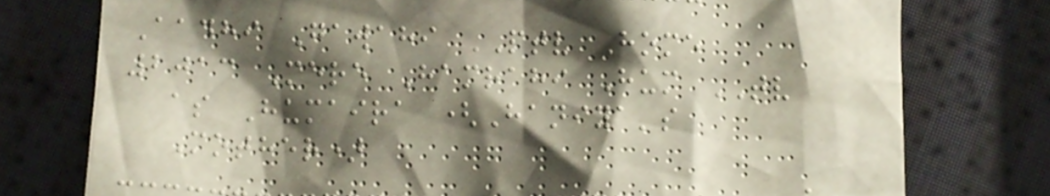Aadhi Gawahi PTV Home
2013 Mere Hamrahi Hum TV
as Humaira (Haniya's
Mother)
